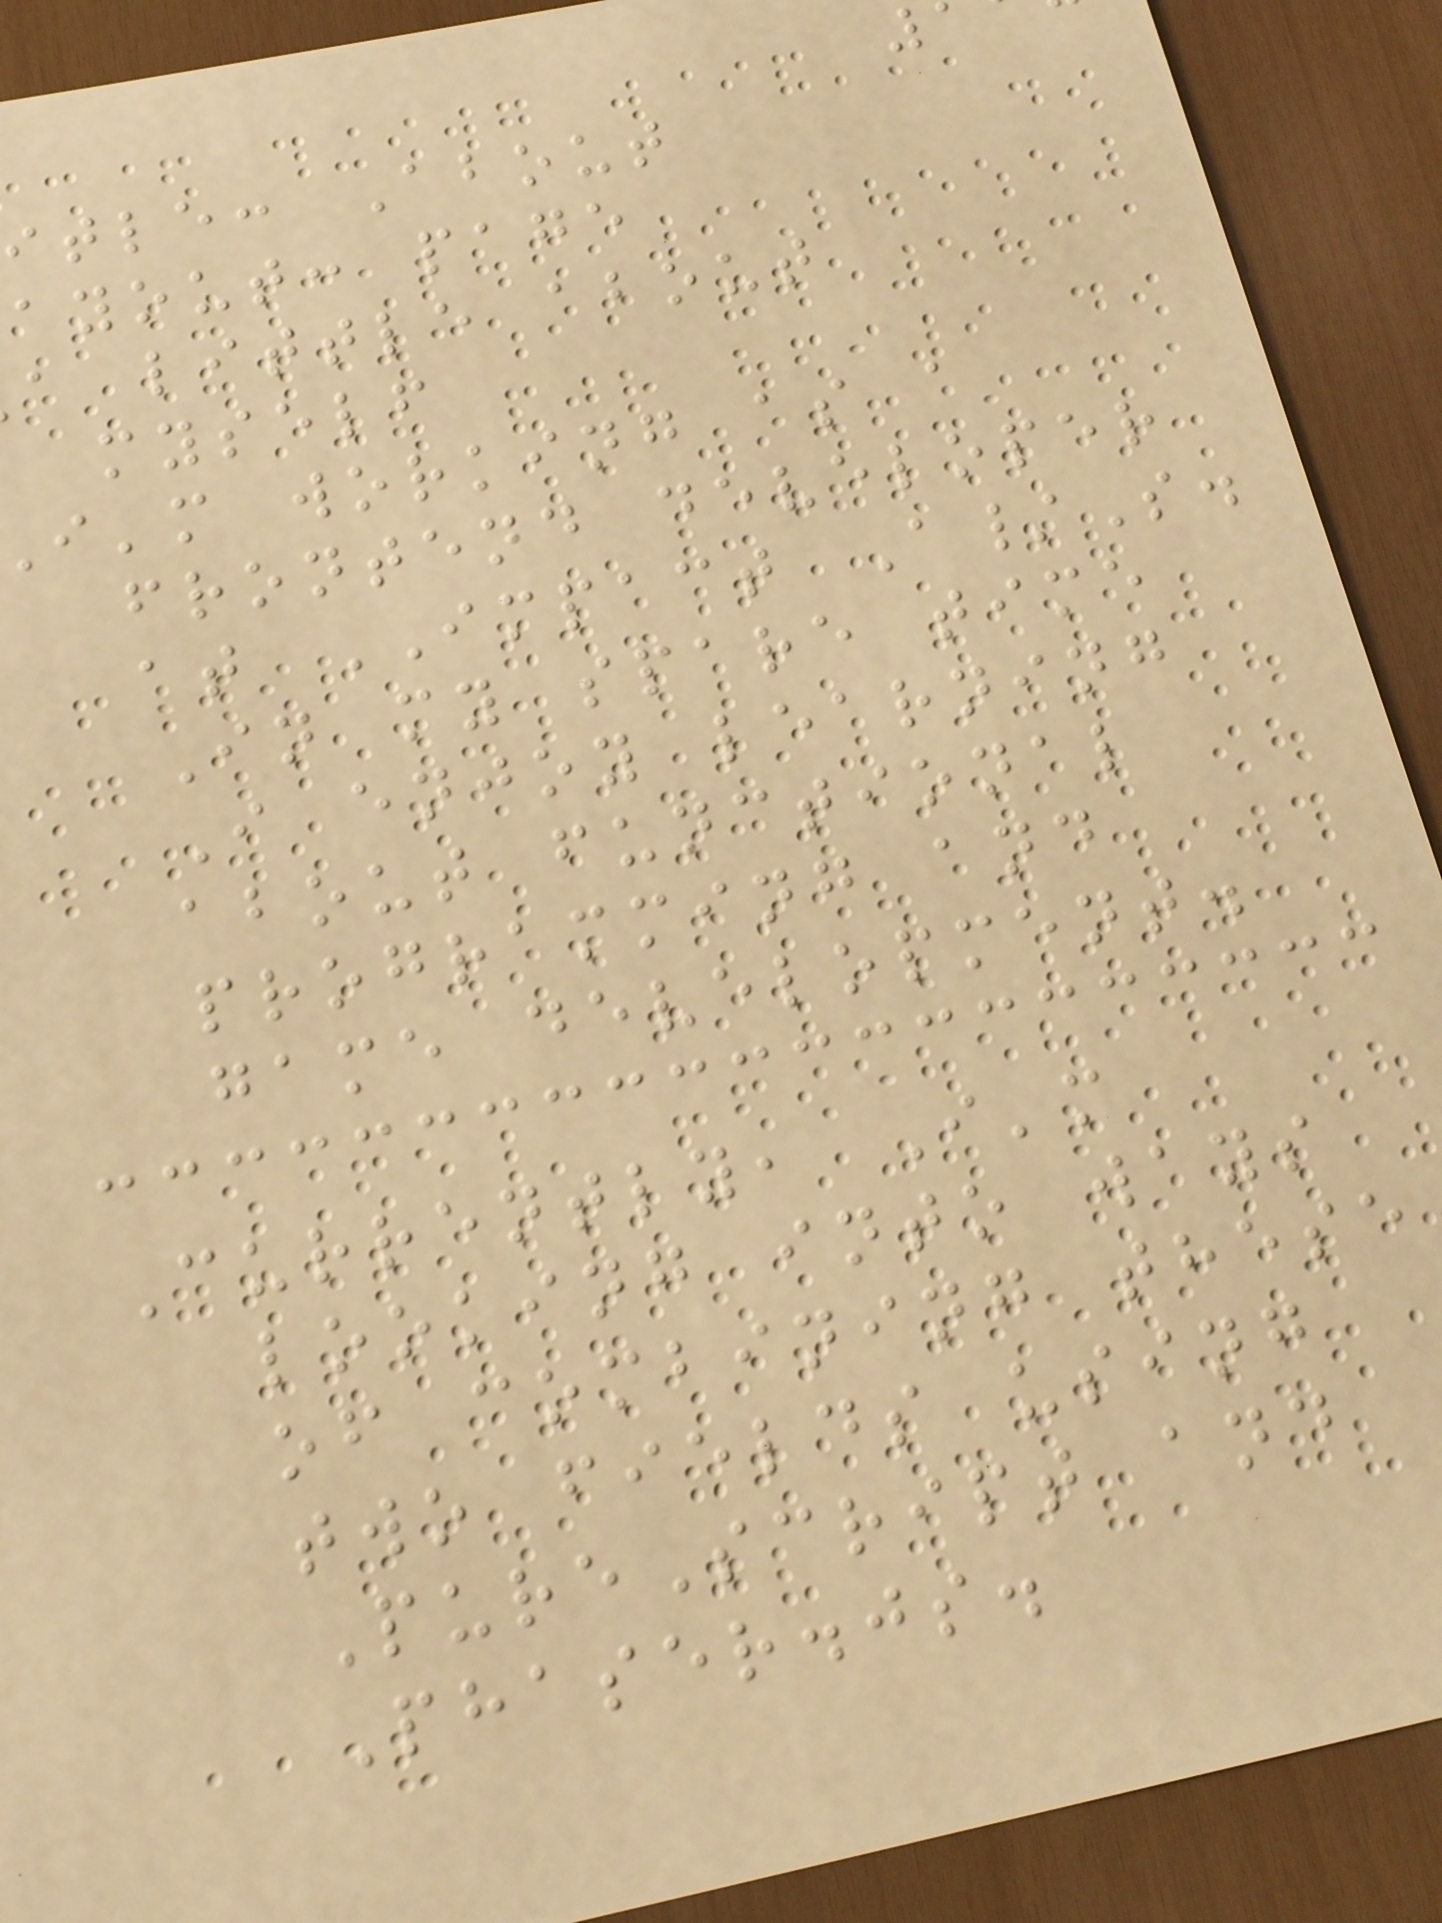itle: About
ayout: page
a little about
myself
i'm working as a
frontend developer
at IMPACT A/S.
In my spare time
I enjoy learning
about functional
programming and
game development.
Currently, I'm
looking into ways
of combining these
two fields using
PureScript and
Phaser.js.
